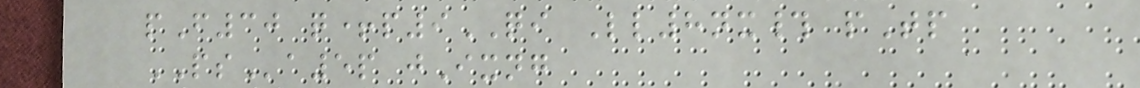pF30 q+p9QI Ll8nx# pTp
PSa5p jIxng
